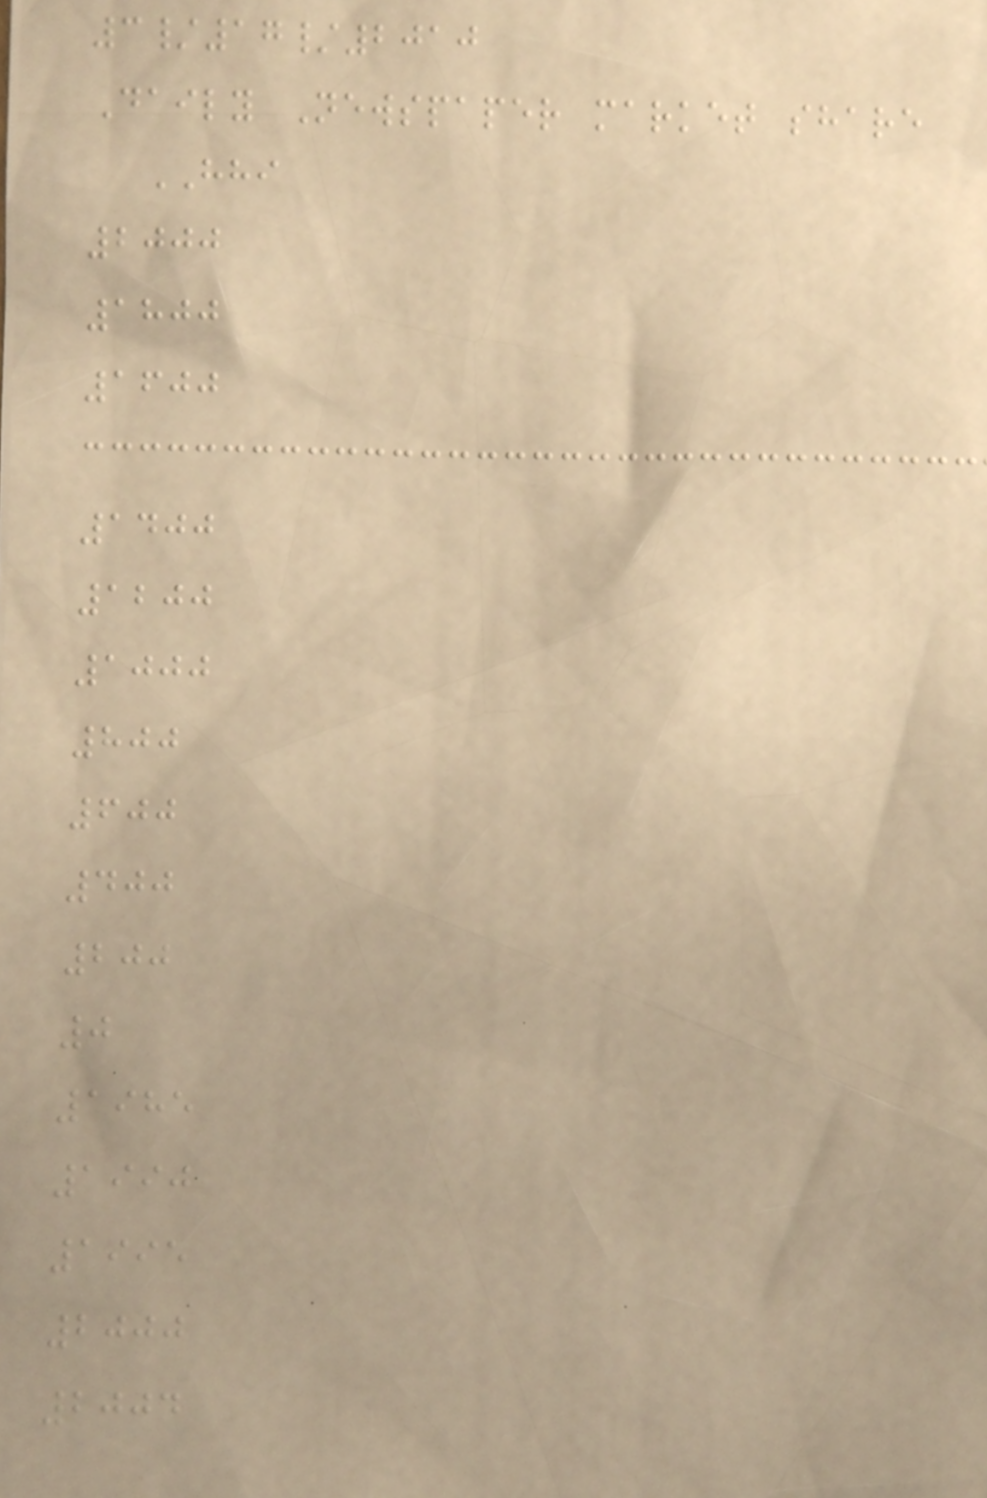3/17/2010
Daily Newspaper market share
HHI
2000
1800
1600
1400
1200
1000
800
600
400
200
0
1985
1990
1995
2000
2004
